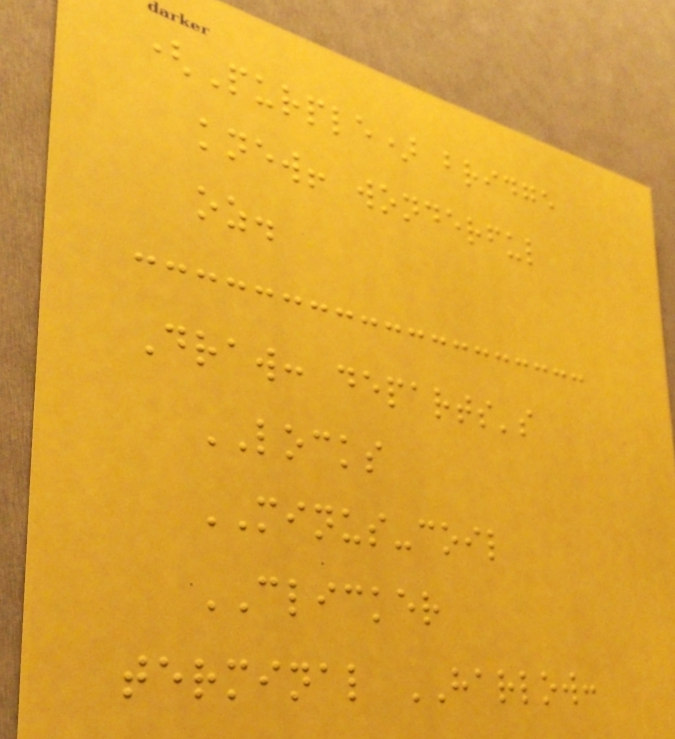(Purple) bridge
knew! wonderful
oz.
Draw: departs's
LOCKS
MINUS-coil
CLICKER
terminal HARLOW:
